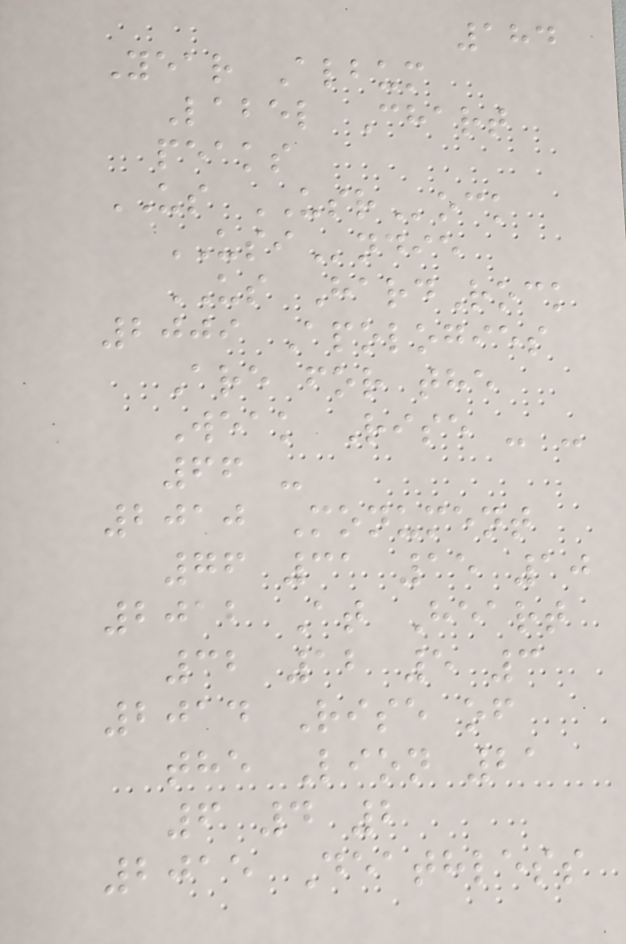184
Year Album
Label Chart
peaks
US USRock
USIndie
US HardRock
2009 Apologies
Are for the
Weak Rise - -
66 -
2010 Monument
76 31 15 10
2012 At Heart
32 12 5 3
2014 Rise of
the Lion 21
6 4 2
2015 Deathless
